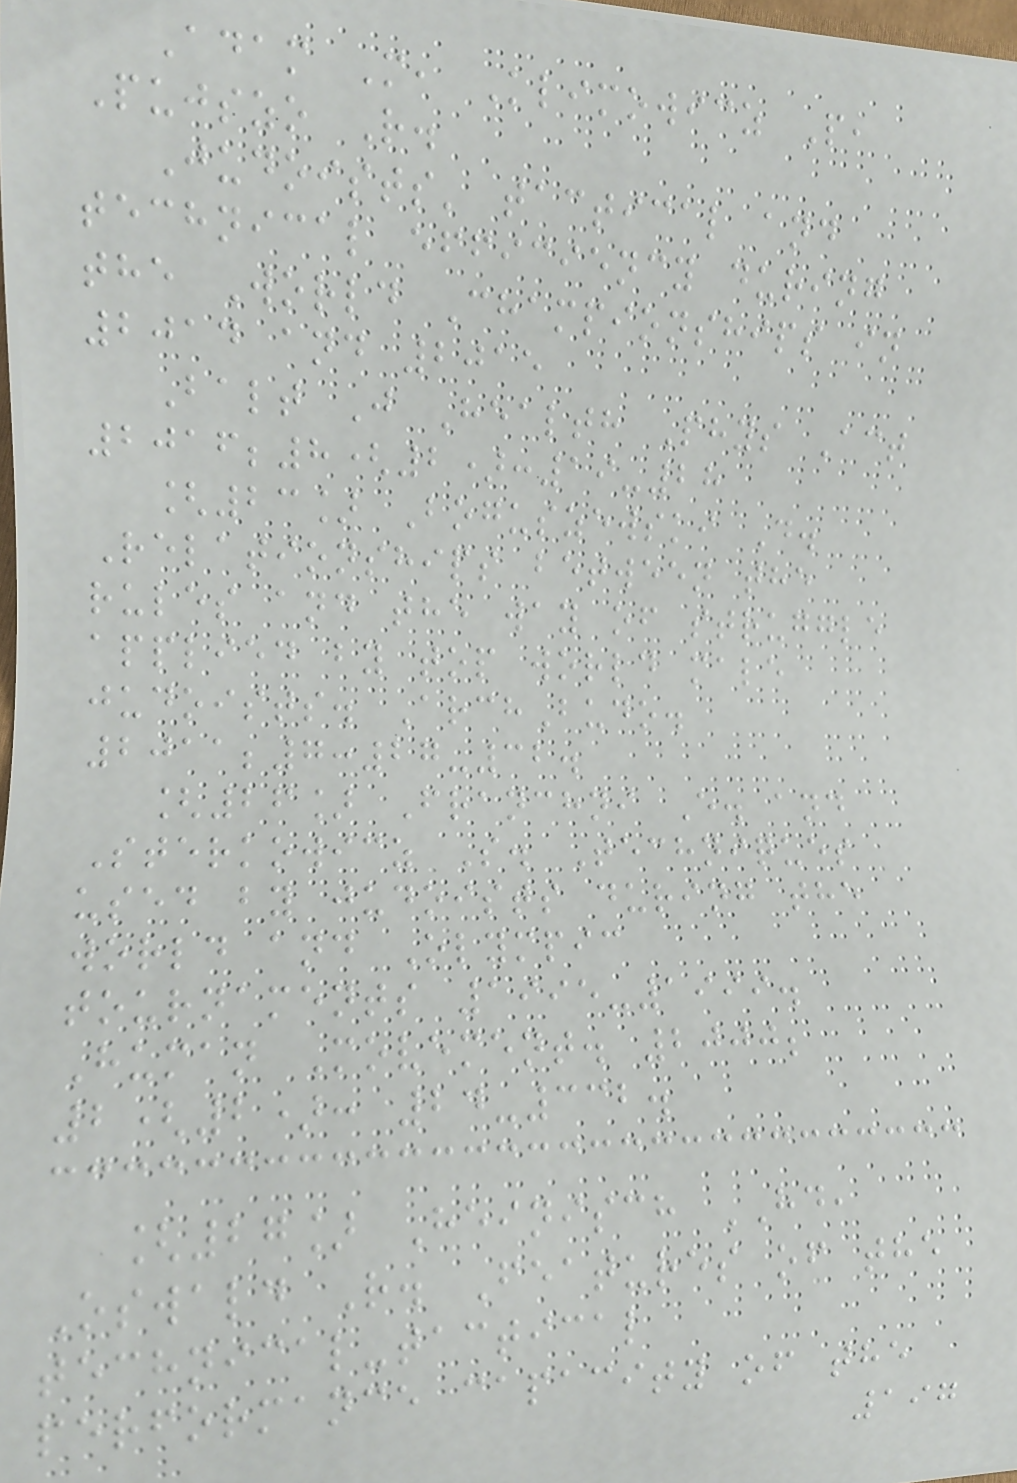Adam M, Klimowicz P,
Pujszo R.
Judoists' tactical and
technical efficiency during
the World Championships in
2014 and 2015
Balt J Health Phys Act
2016;8(2):19-28
[23] Boguszewski D.
Relationships between the
rules and the way of struggle
applied by top world male
judoists. ArchBudo.
2011;7:27-32.
[26] Franchni E. and
Sterkowicz S. Techniques
used by judoists during the
world and Olympic
tournaments 1995-1999.
Human Movement. 2000;
2(2): 24-332.
[27] Heinisch HD,
Oswald R. Features of the
technical-tactical
performance capacity of the
197
